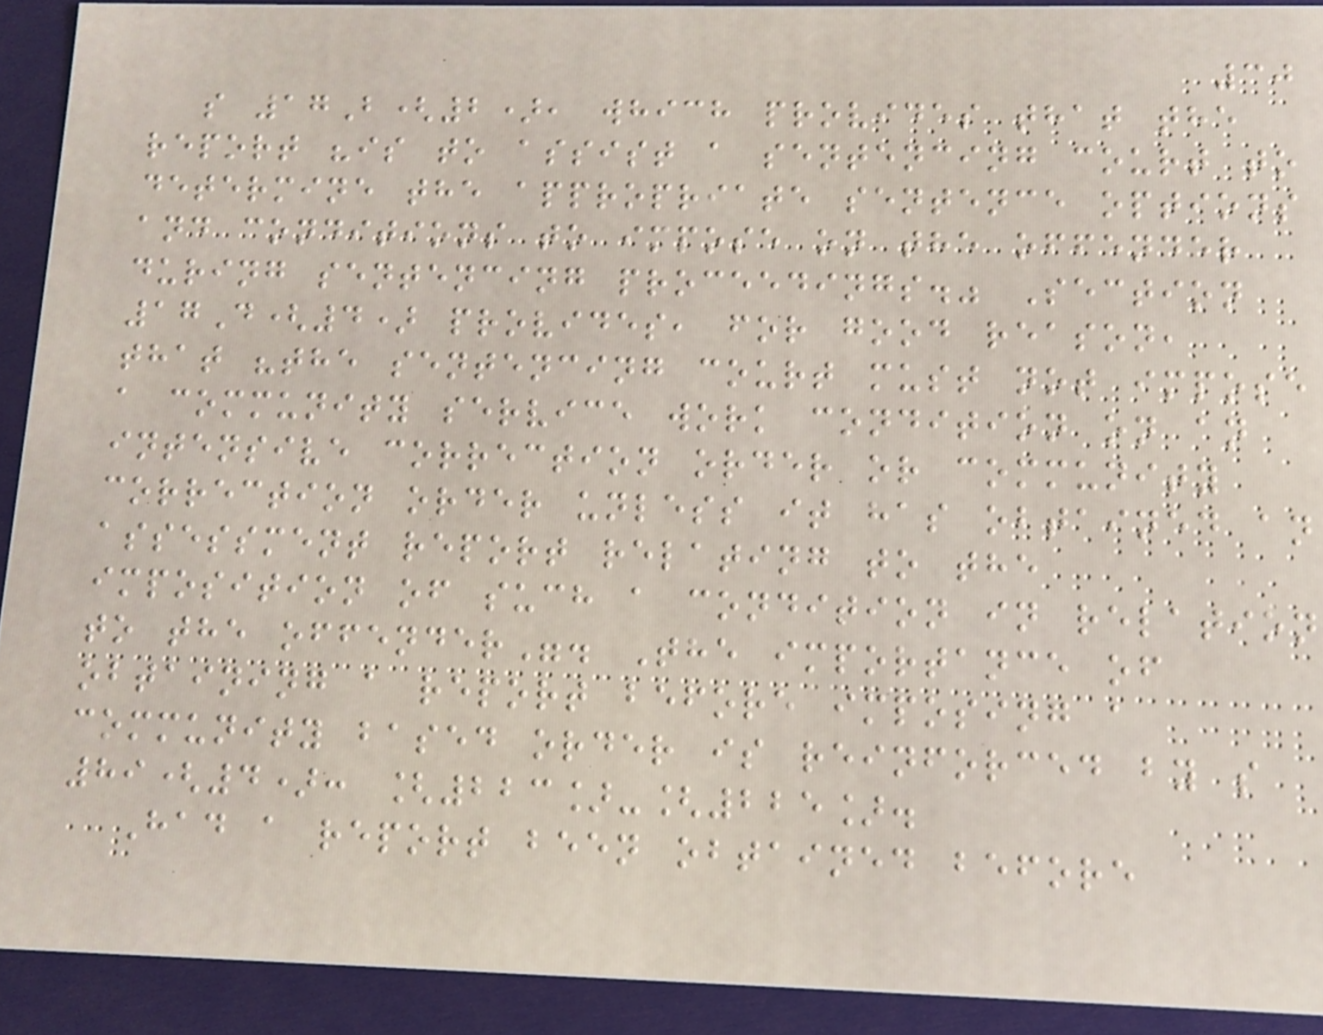30
s 17B(2), which provides that the
report "is to assist a sentencing court to
determine the appropriate sentence options
and conditions to impose on the offender
during sentencing proceedings." Section
17D(4) provides, for good reason,
that "the sentencing court must not impose
a community service work condition on an
intensive correction order or community
correction order unless it has obtained an
assessment report relating to the
imposition of such a condition in relation
to the offender". The importance of
obtaining a report before imposing a
community based order is reinforced by s
89(4): [223]-[225].
Had a report been obtained before
